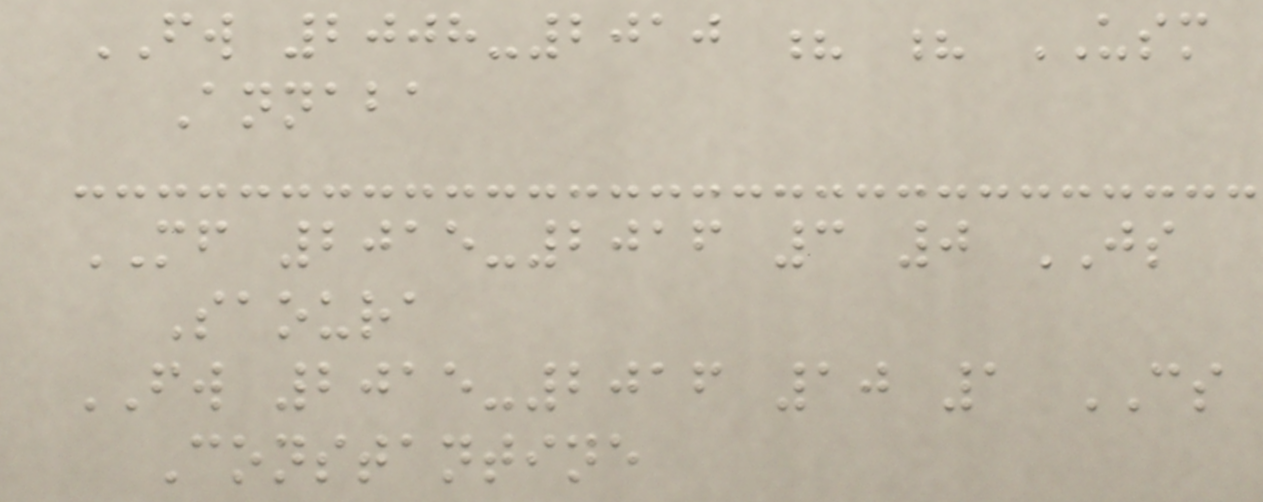FW 2008-2010 ? ? USM
Annaba
MF 2015-2016 3 0 JS
Saoura
FW 2015-2016 10 1 CS
Constantine
